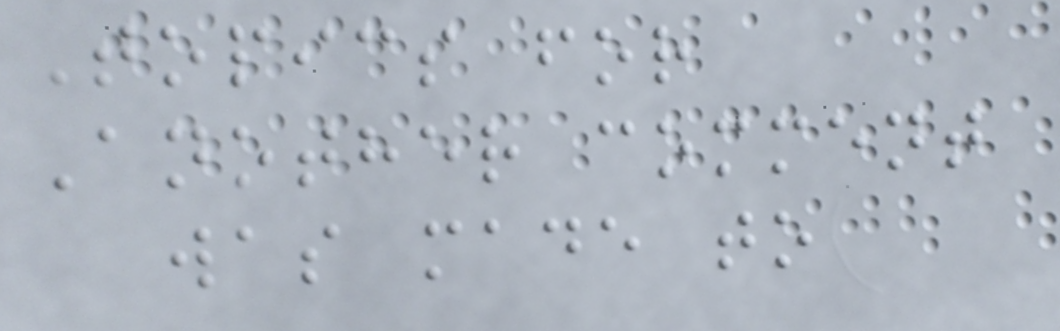Topics for
Another comment
was made to
